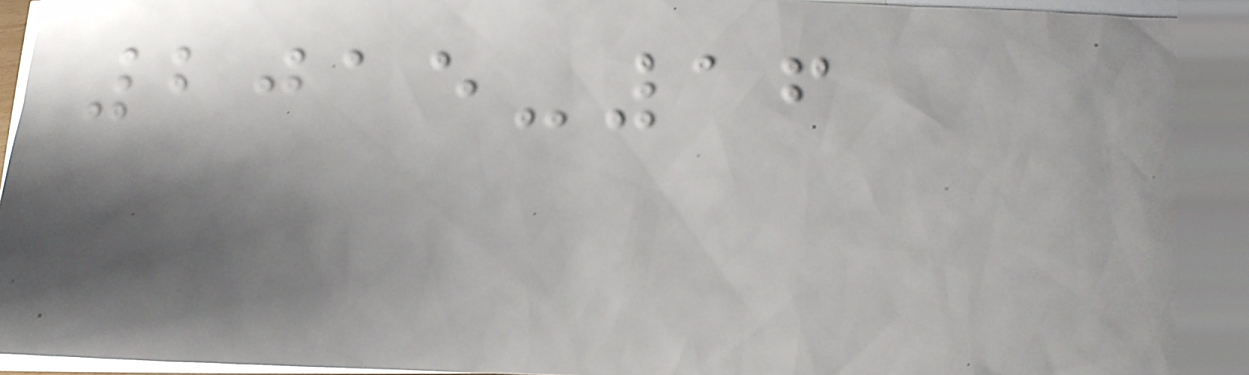2015-16
